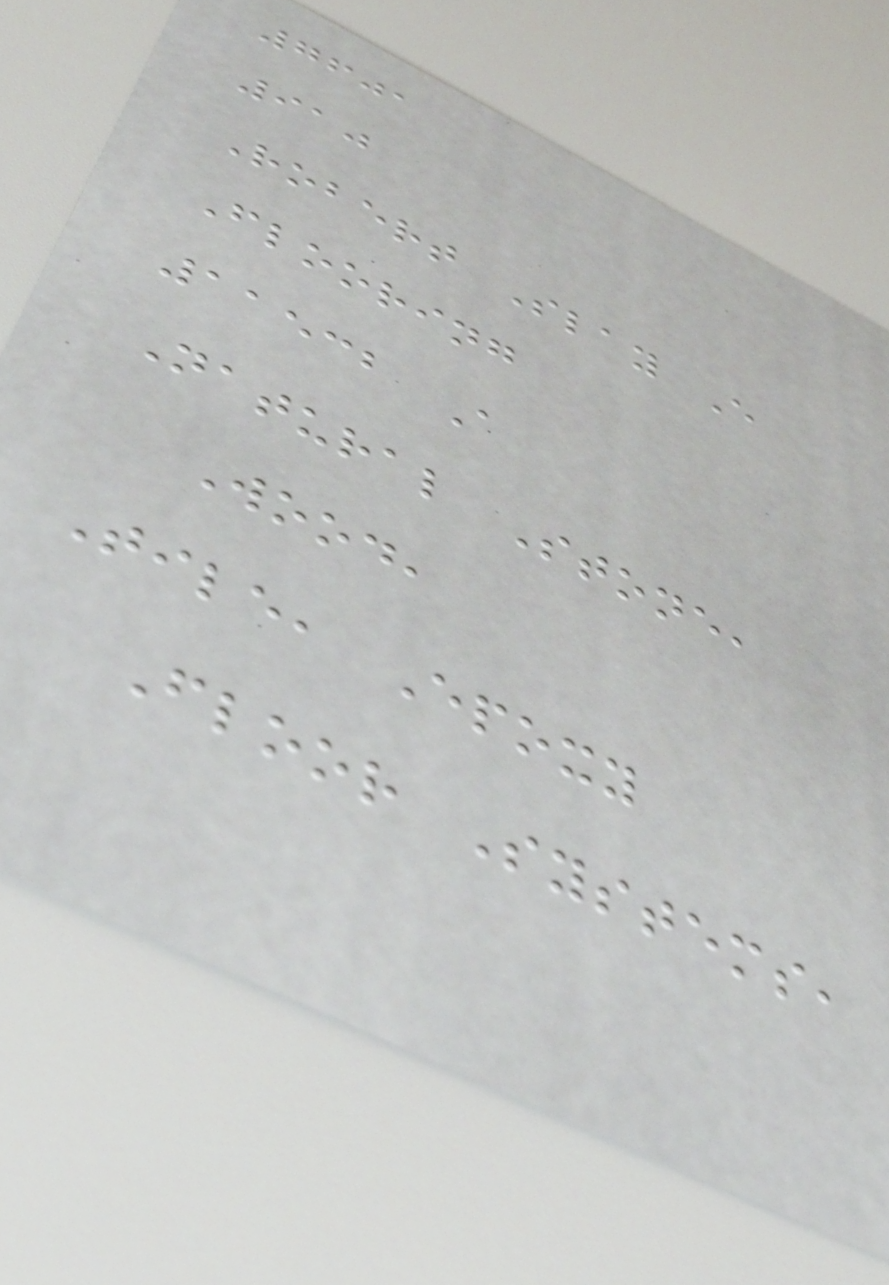7601
910
Robert Slay E
Flooring
11532 A
Natural Stone,
Wood,
Tile, Epoxy
Floor Systems,
